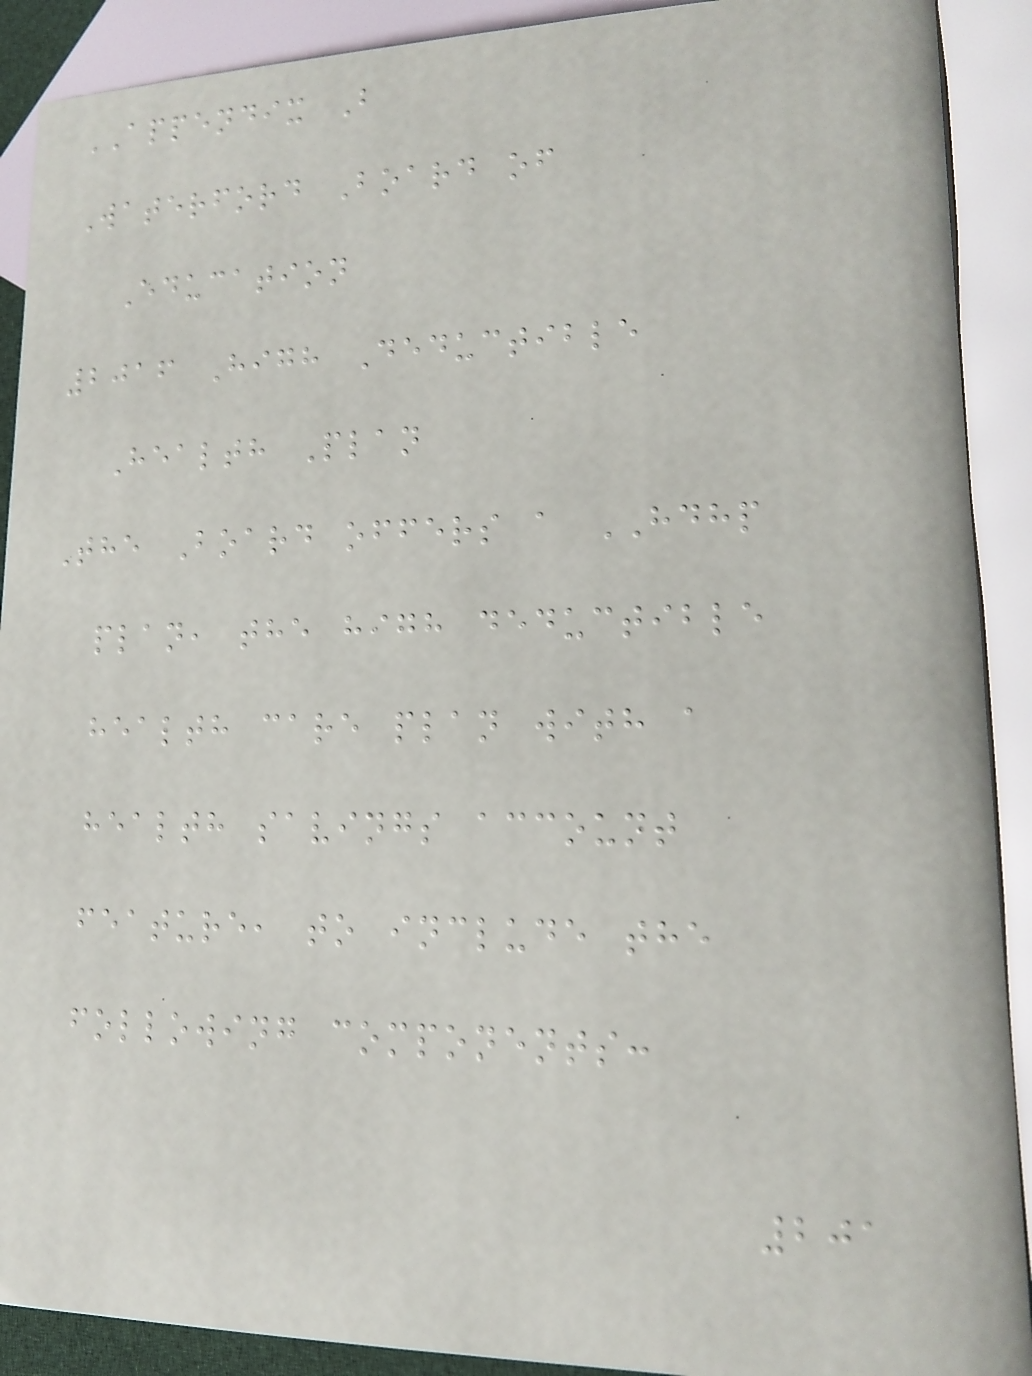APPENDIX B
Waterford Board of
Education
2016 High Deductible
Health Plan
The Board offers a HDHP
plan, the high deductible
health care plan with a
health savings account
feature, to include the
following components:
201
